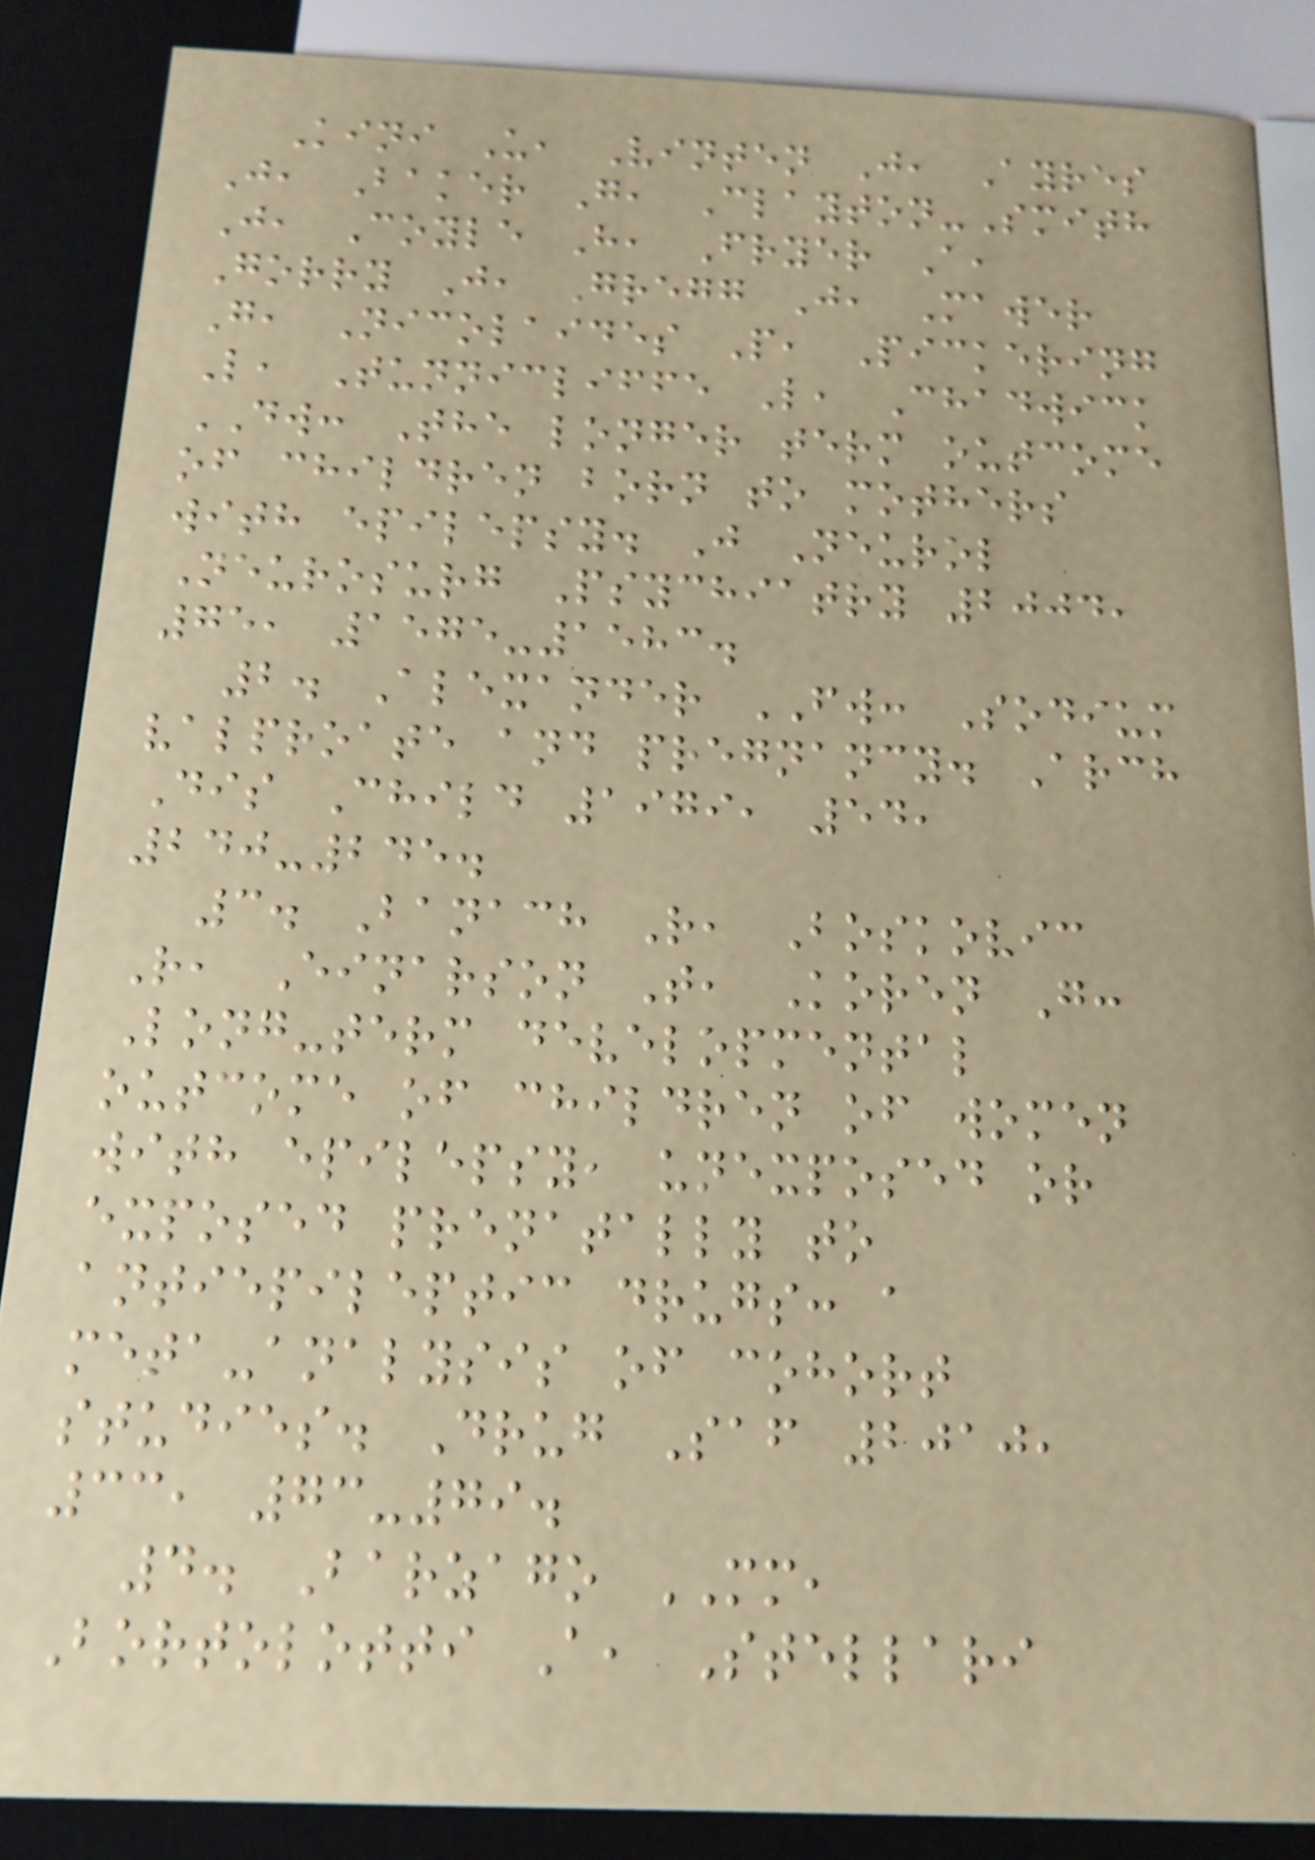Kini U, Vinten J, Ayres
J, Baker G, Clayton-Smith
J, Coyle H, Fryer A,
Gorry J, Gregg J, Mawer
G, Nicolaides P, Pickering
L, Tunnicliffe L, Chadwick
DW: The longer term outcome
of children born to mothers
with epilepsy. J Neurol
Neurosurg Psychiatry 2004,
75, 1575-1583.
2. Alexander FW: Sodium
valproate and pregnancy. Arch
Dis Child 1979, 54,
240-245.
3. Banach R, Boskovic
R, Einarson T, Koren G:
Long-term developmental
outcome of children of women
with epilepsy, unexposed or
exposed prenatally to
antiepileptic drugs: a
meta-analysis of cohort
studies. Drug Saf 2010,
33, 73-79.
4. Barzago MM,
Bortolotti A, Stellari
